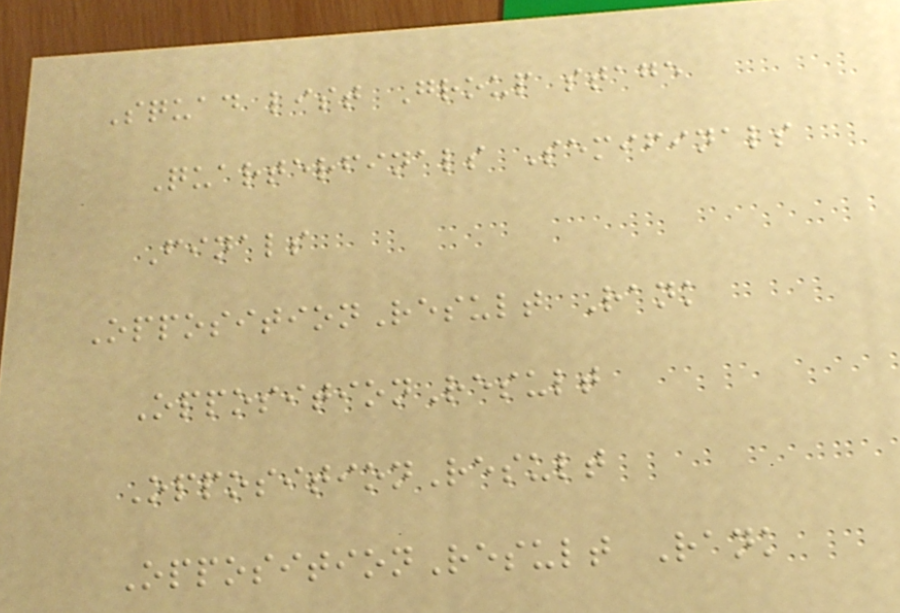Squad list Group stage
Quarterfinals Semifinals
Finals
OppositionResult Rank
OppositionResult
OppositionResult
OppositionResult Rank
